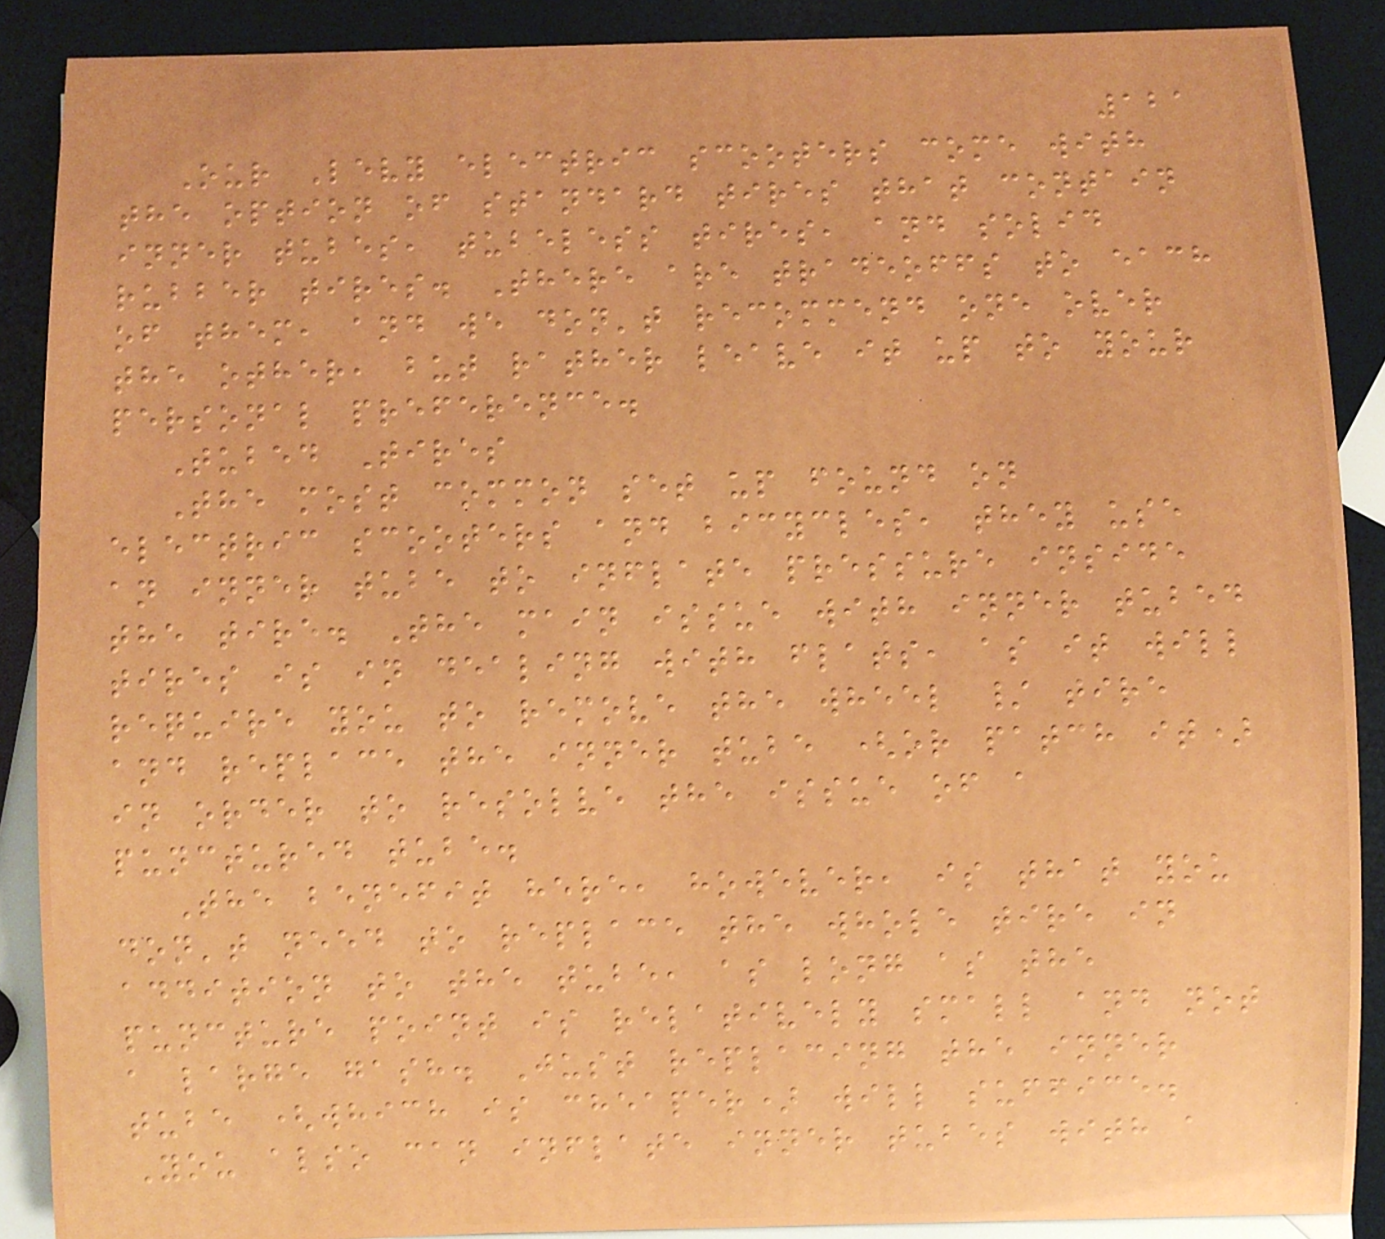121
Our Levy electric scooters come with
the option of standard tires that contain
inner tubes, tubeless tires, and solid
rubber tires. There are tradeoffs to each
of them, and we don't recommend one over
the other, but rather leave it up to your
personal preference.
Tubed Tires
The most common set up found on
electric scooters and bicycles, they use
an inner tube to inflate pressure inside
the tire. The main issue with inner tubed
tires is in dealing with flats, as it will
require you to remove the wheel / tire
and replace the inner tube (or patch it)
in order to resolve the issue of a
punctured tube.
The benefit here, however, is that you
don't need to replace the whole tire in
addition to the tube, as long as the
puncture point is relatively small and not
a large gash. Just replacing the inner
tube (which is cheaper) will suffice.
You also can inflate inner tubes with a
